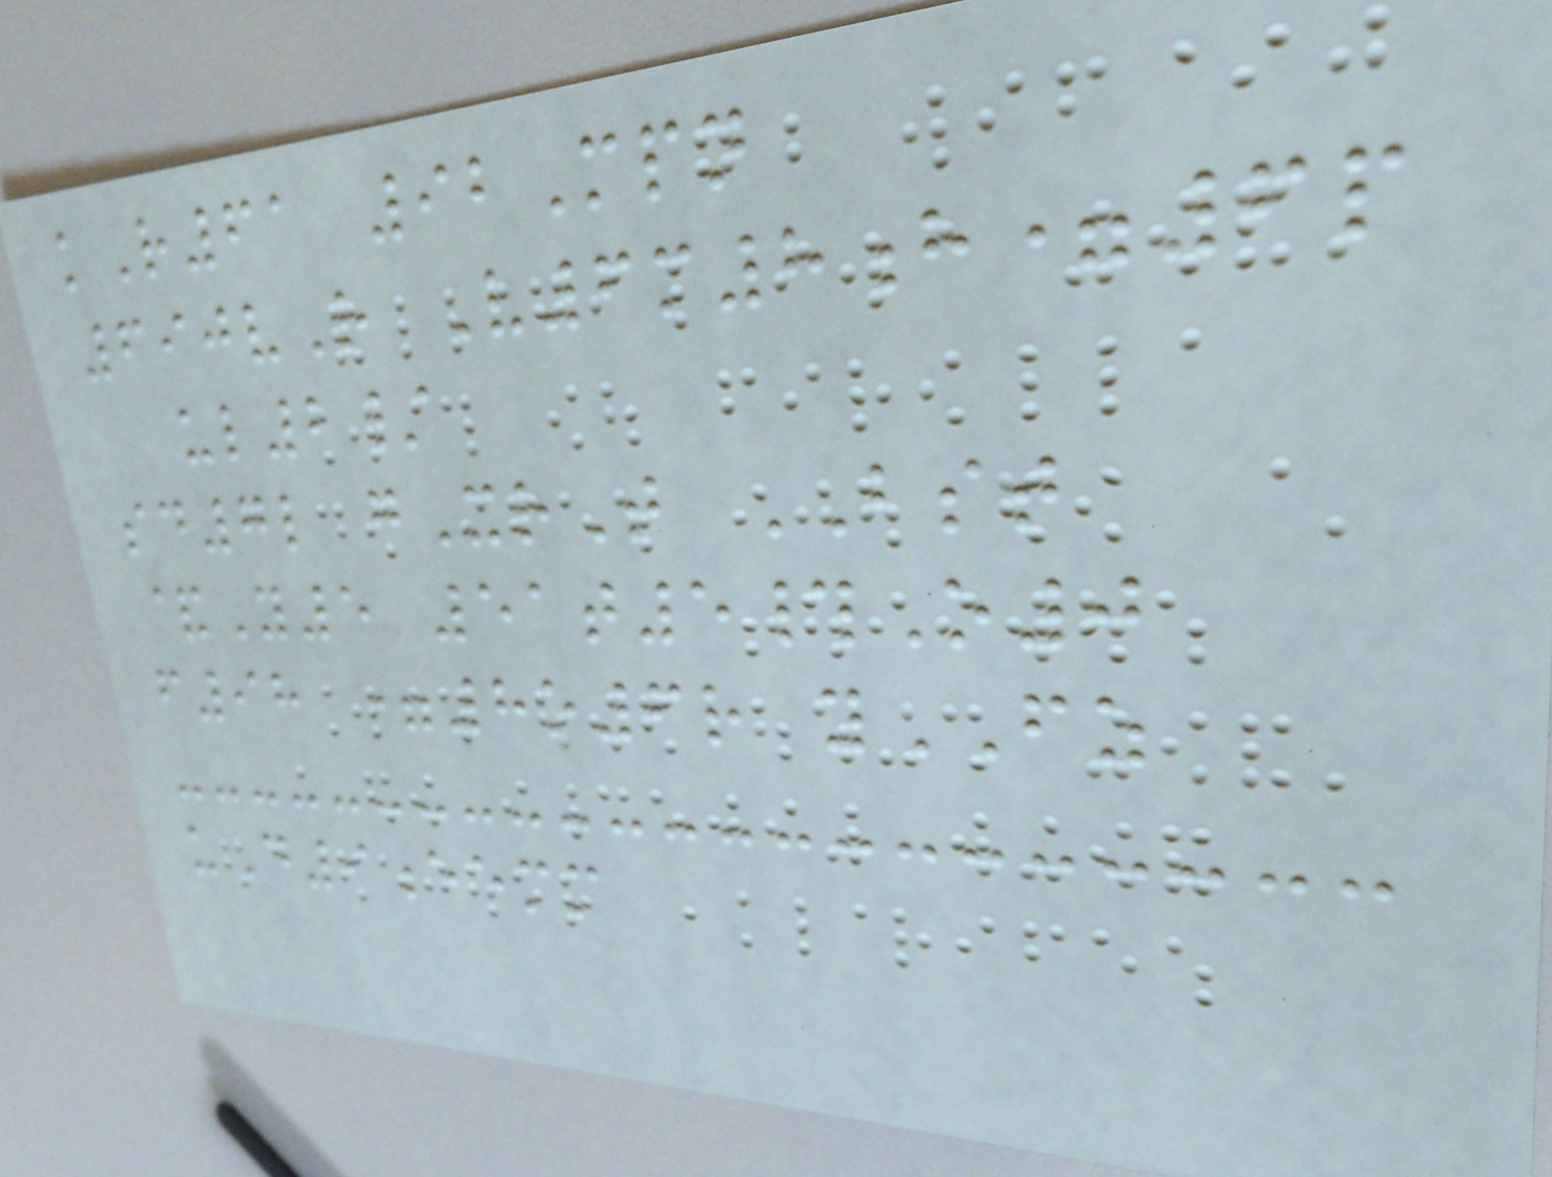kR61 92Mpn
690vR V6m8h=6p
ul2/
sd7l gXrT BST
&Y5 51t5#O0
f98 =8o6r yFZ
uD9eemm
